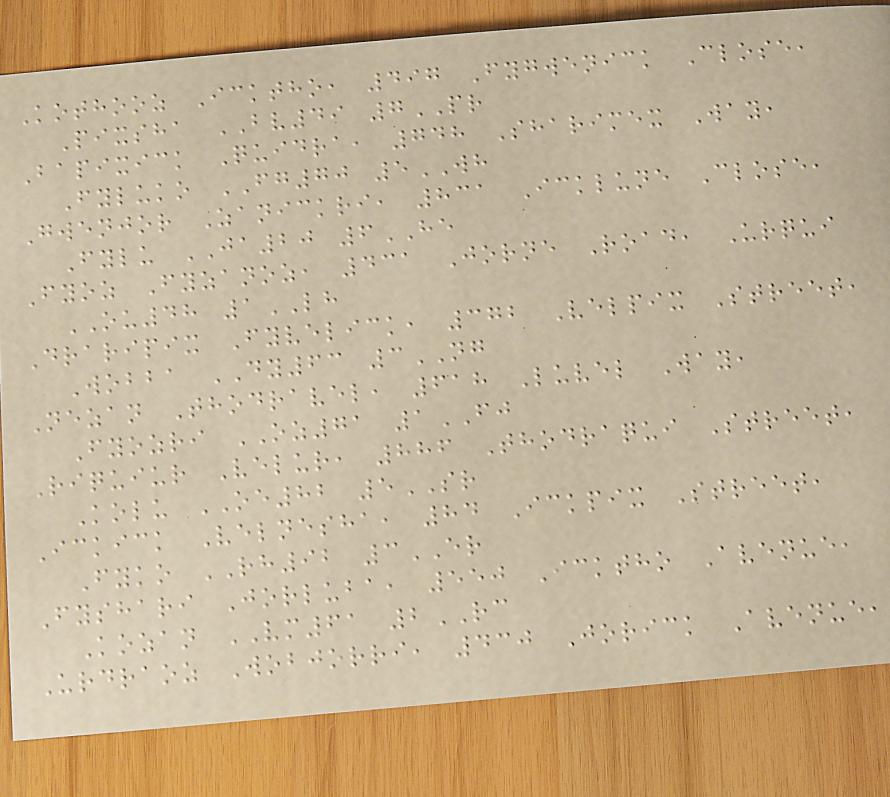Kothooz Icktho, 497 Fygwenick Close,
Pixsha BV49 7PR
Bapixick Quidra, 748 Sharimex Way,
Fyluko FG70 5WH
Gwenjor Zanickri, 831 Icklune Close,
Fylu JA20 6HE
Fyoz Fyzanoz, 431 Jorne Road, Urqui
OU48 1LH
Draripix Fyvelick, 372 Velpix Street,
Wobba DY63 3NG
Nezan Thodravel, 618 Luvel Way,
Fyozri OZ71 1FJ
Riquiur Velur, 886 Thodraqui Street,
Kolu OE82 5SR
Ickick Velnesha, 84 Ickpix Street,
Fyko RH92 3ER
Fyshari Jorluba, 550 Icktho Avenue,
Kozan VM61 2RC
Urdraoz Wobjorri, 430 Jorick Avenue,
